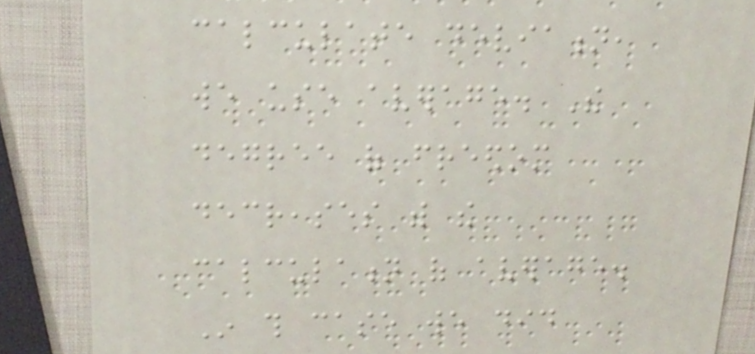calculate deviation,
we use average. The
degree of freedom
decreases with the
calculation of average.
In this case we did
